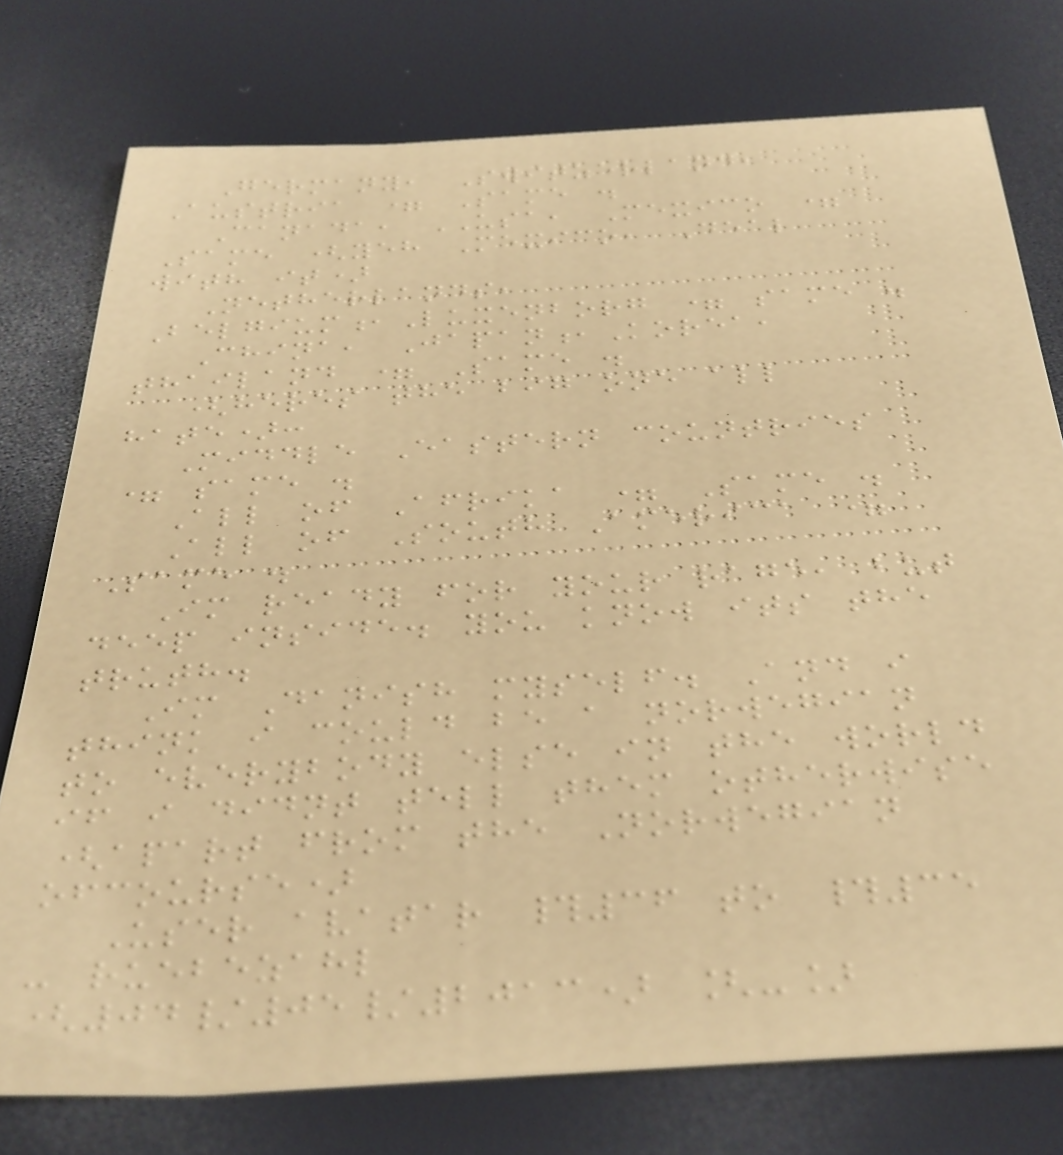Germany, Switzerland,
Austria = Same .
Canada, USA, Mexico =
Same (yeh Mexico, Deal
with it)
Netherlands,
Belgium,Luxenborg = same .
China, Japan,Korea,
thailand = Same .
(heres the big one all
hate):
Middle Eastern countries
= same .
All of Afrika = Same .
All of South America =
Same .
Im ready for your rage, but
deep inside. you know its the
truth.
Im Danish myself. And i
think i could be a norwegian
to everybody else in the world
if i didnt tell them otherwise
(apart from the Norwegian
ofcourse)
User avatar #36 to #35
- ruebezahl
(04/05/2013) [-]
